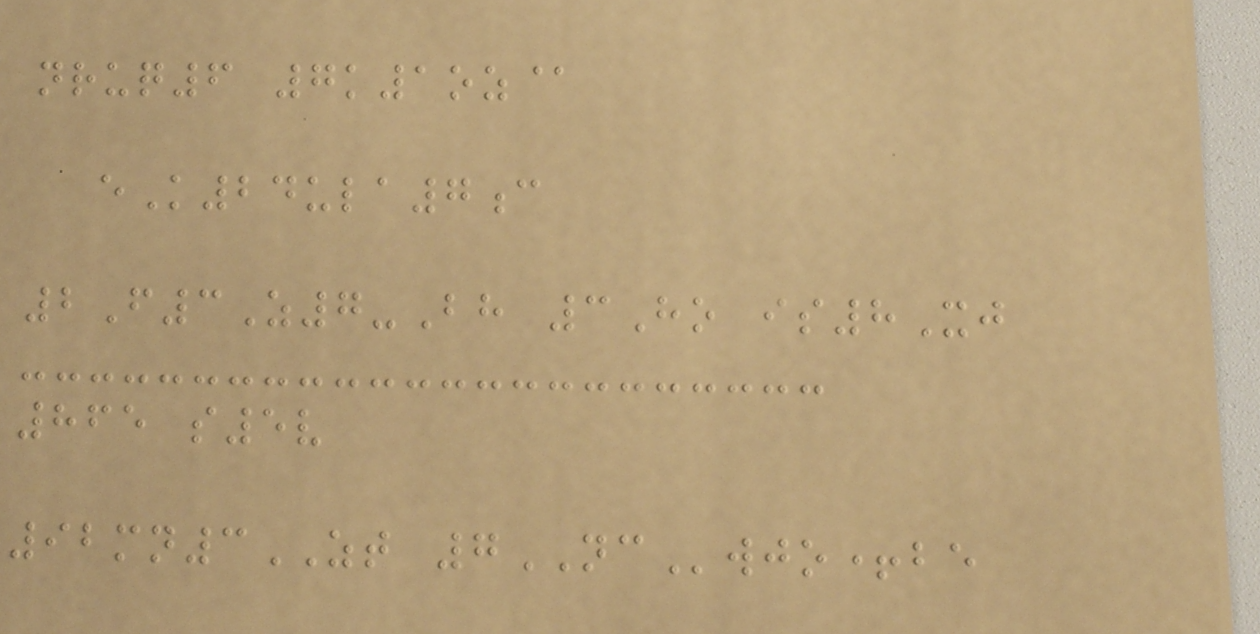nruq6 7k1oz@
eK24ula7c
2F3Z7-Bh 3Ho is8Xj
865 s5v
92mn3ZT 7NCwjo+be
